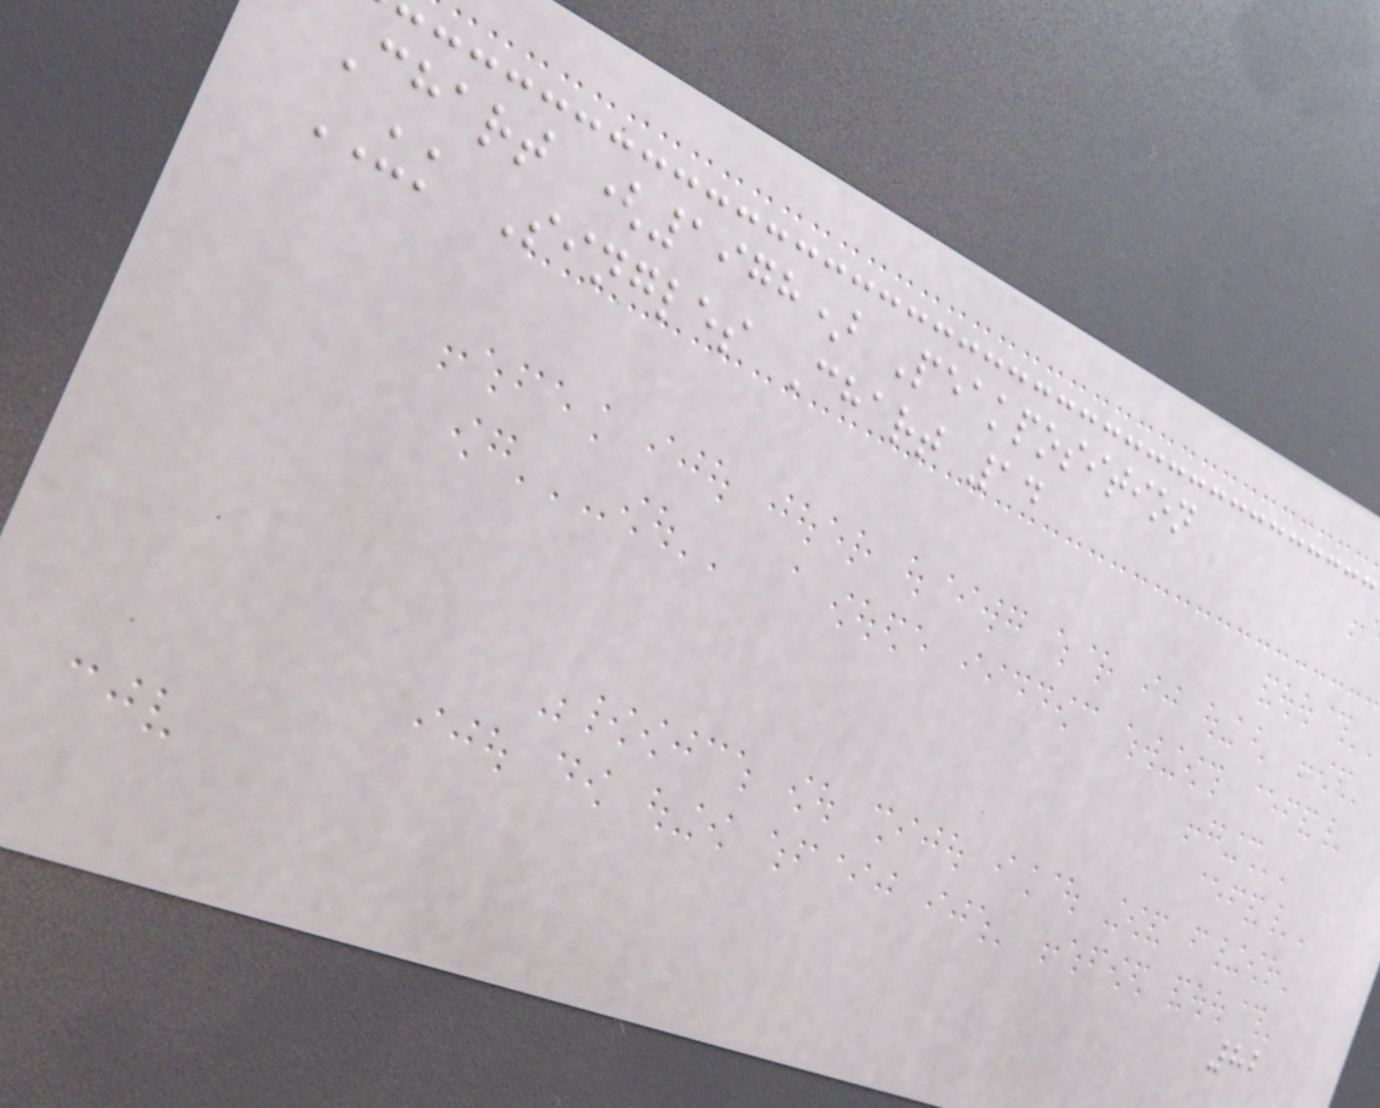Chart (1978) Peakposition
UK Singles Chart 14
82
